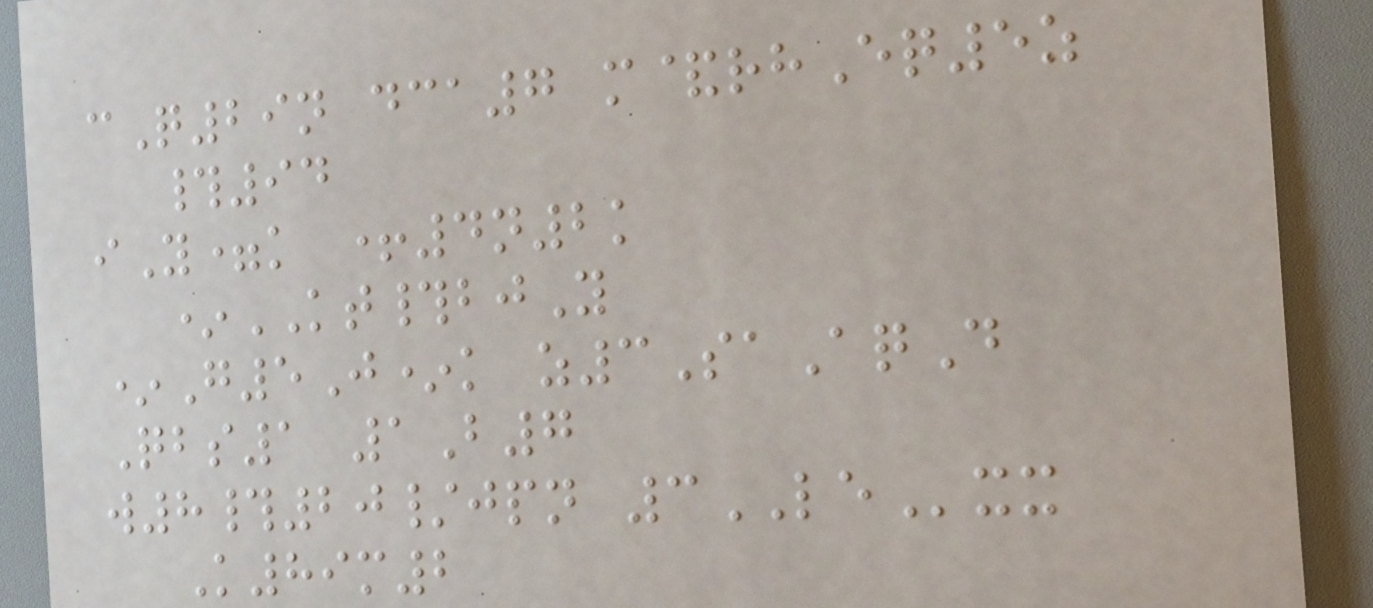cQ29n dca7 m&rhEq5z
#94
iY=k +4n2k
*KT#bjY
*G5J*k z3SaAqD
Qbs1 1B7
w8#20/jpn 3LExx
K89m2
